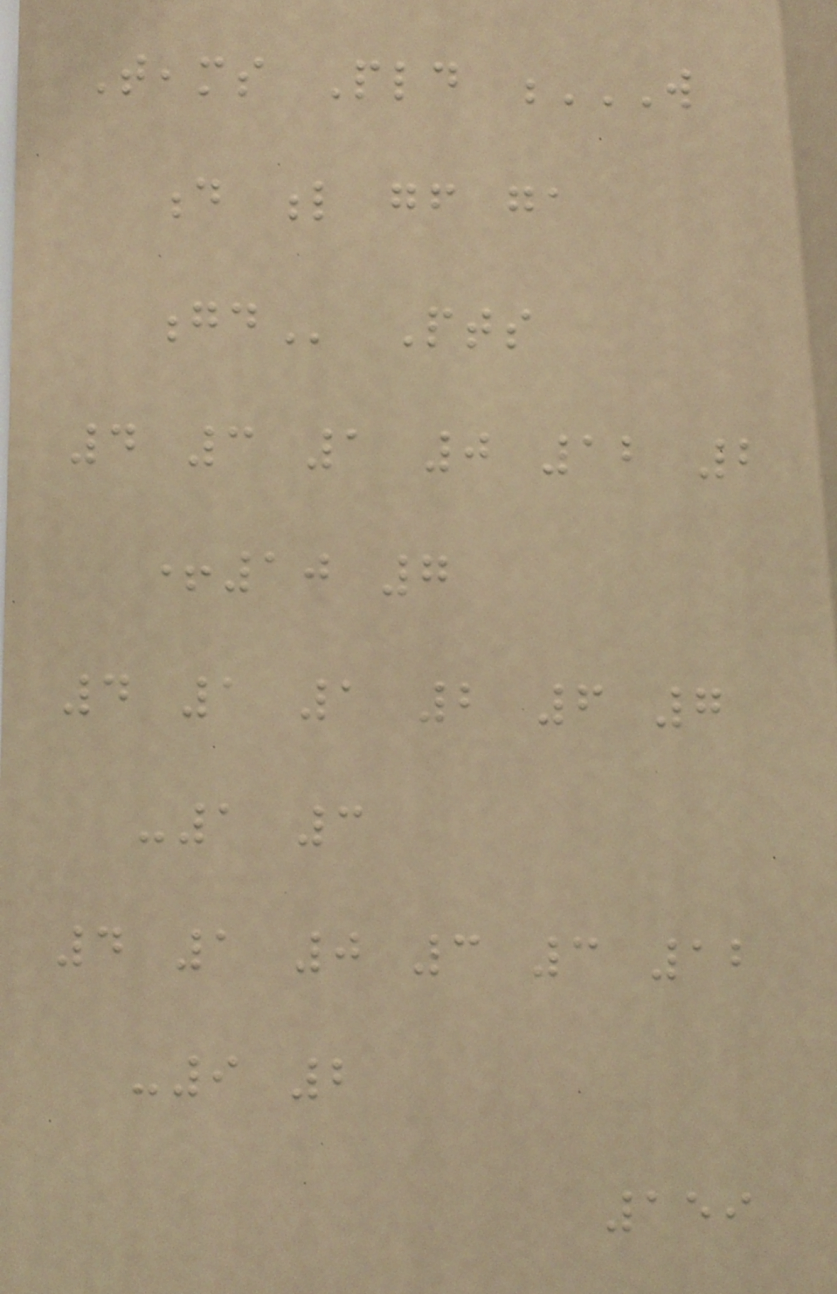Teams Pld W
D L GF GA
GD Pts
4 3 1 0 12 2
+10 7
4 1 1 2 6 7
-1 3
4 1 0 3 3 12
-9 2
159
